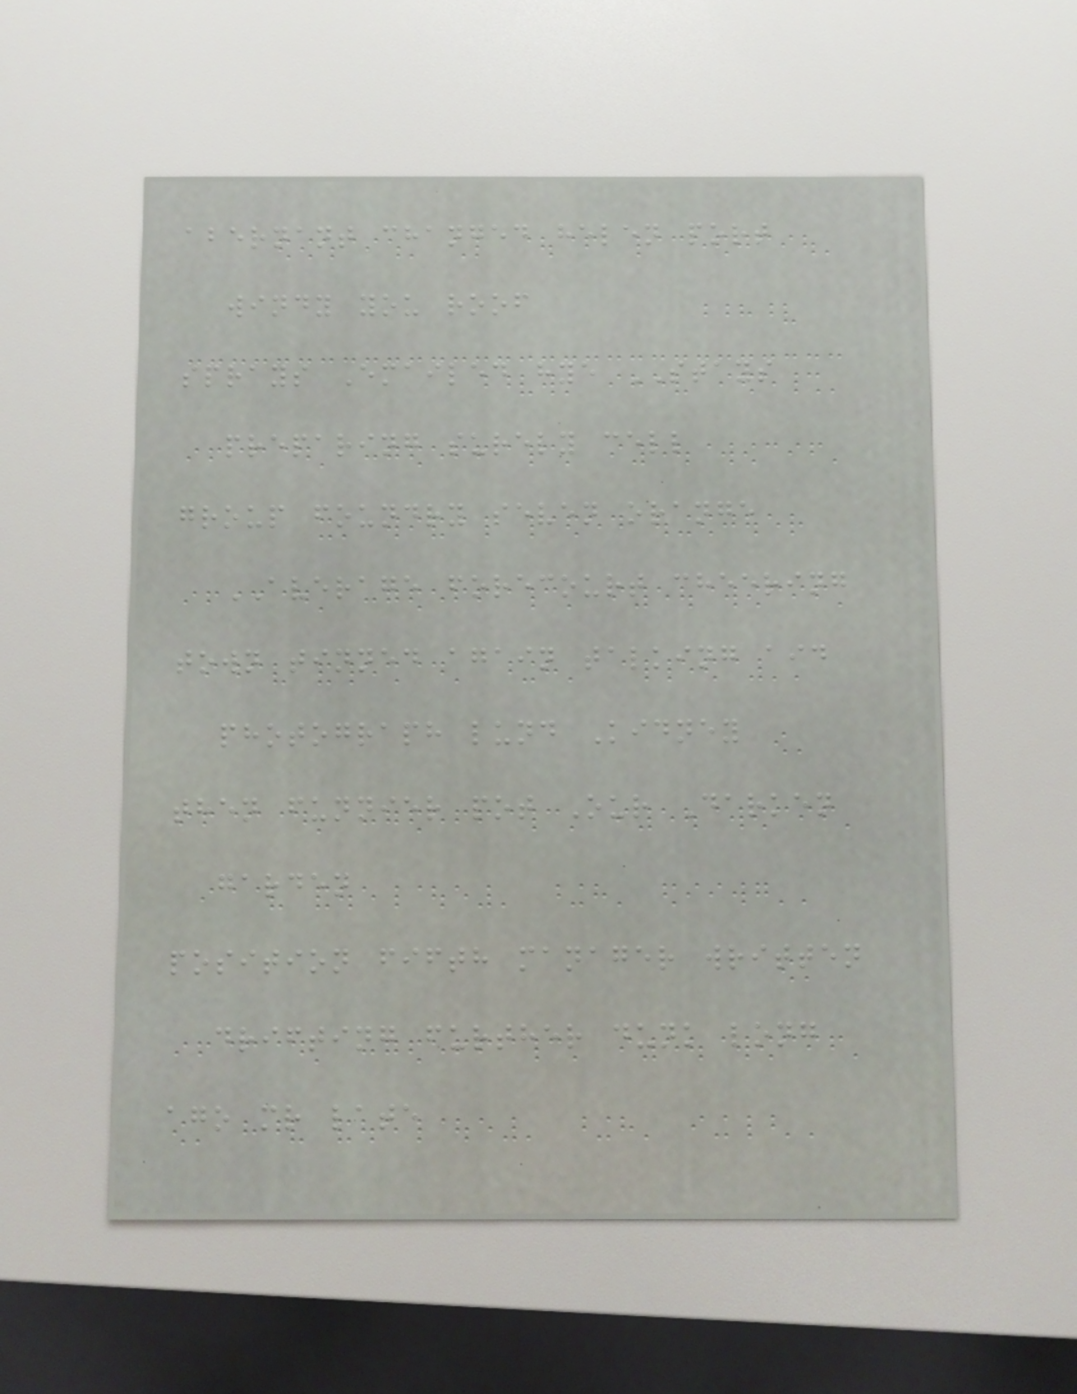abernant changed helen port
windy you roof
sprays Emailed hye STAYS
preparing surely cell
group foundry seven orange
AVERAGE forecourt cheering
town tinned again talking aid
photograph lund Kidney
then funnier pot Our Darken
garden
position fifth manager written
drifting further dunk long
ago mr late
